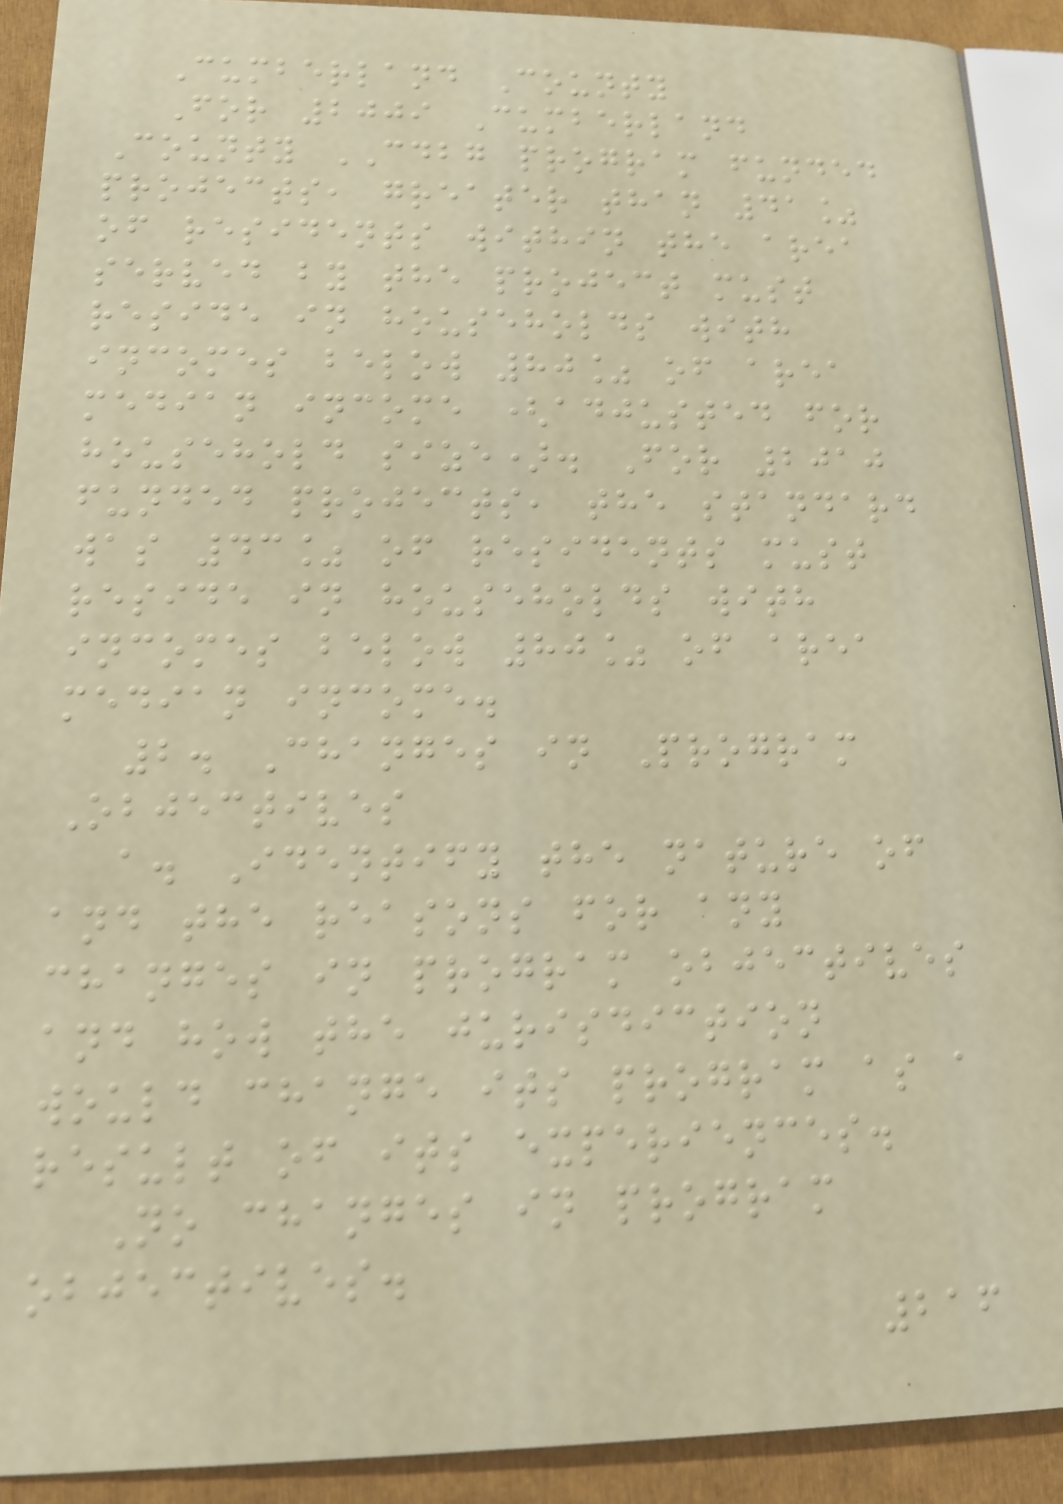Cumberland County
For 2009 Cumberland
County CDBG program funded
projects, greater than 41%
of residents within the area
served by the project must
reside in households with
incomes below 80% of area
median income (adjusted for
household size). For 2010
funded projects, the standard
was 43% of residents must
reside in households with
incomes below 80% of area
median income.
2. Changes in Program
Objectives
a. Identify the nature of
and the reasons for any
changes in program objectives
and how the jurisdiction
would change its program as a
result of its experiences.
No changes in program
objectives.
216
